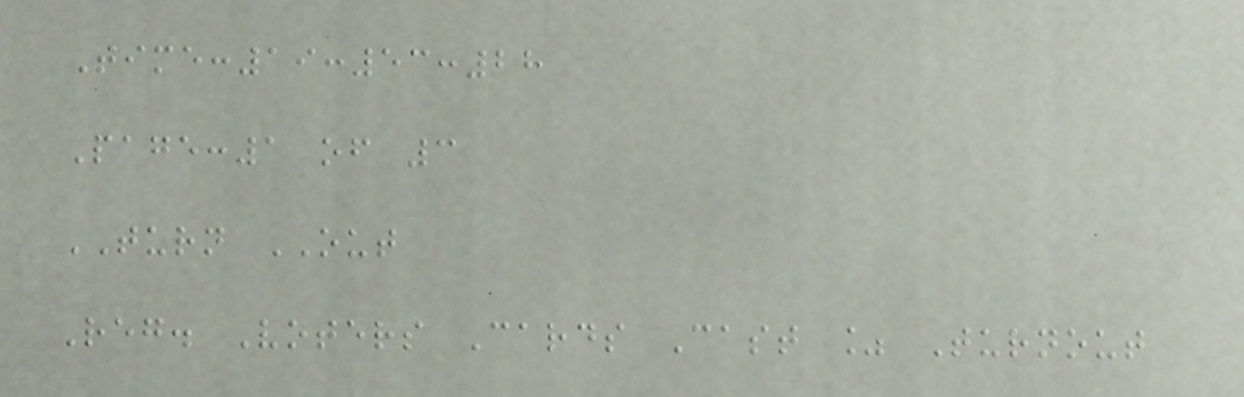Time:19:53:28
Page:1 of 3
TURN OUT
Reg. Voters Cards Cast % Turnout
